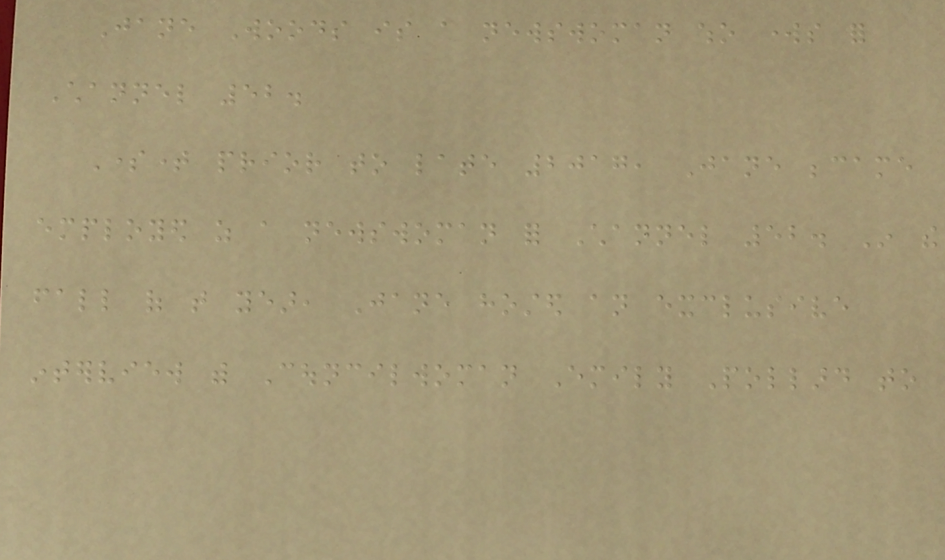Jane Woods is a newswoman who works for
Channel 52.
Sometime prior to late 2017, Jane became
employed as a newswoman for Channel 52. In the
fall of that year, Jane hosted an exclusive
interview with Councilwoman Emily Pollard to
